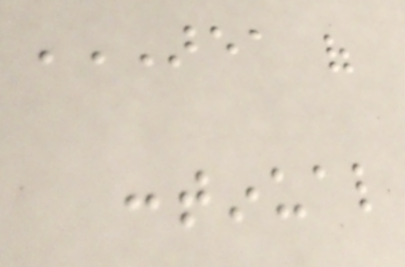AREA OF
CONTINUAL
